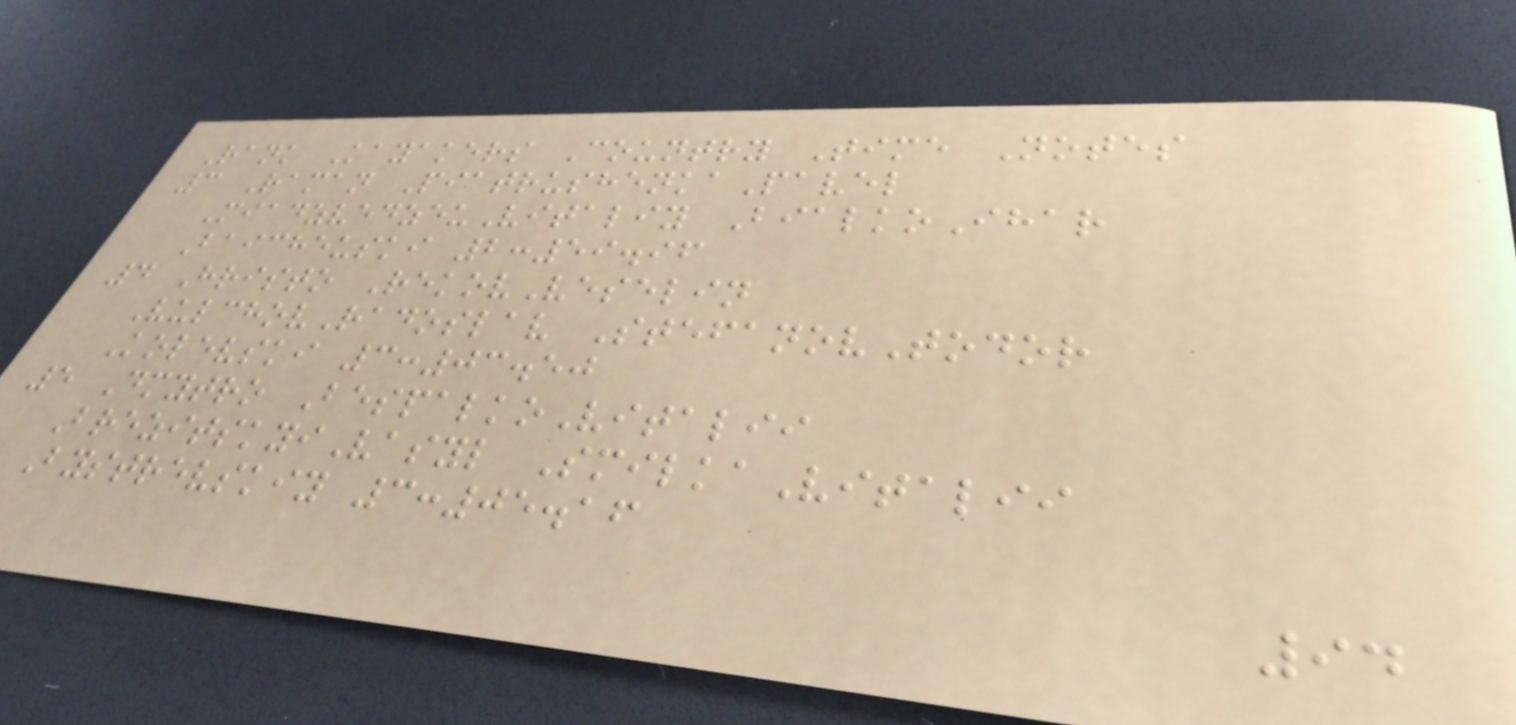Rank Kayakers Country Time Notes
3 Raman PiatrushenkaPavel
MiadzvedzeuVitaliy BialkoIhar
Baicheuski 2:59.96
4 Hristo RekovVeselin
VulchovRadoslav StefanovTodor
Kolevski 3:03.50
5 Dmytro BespalkoVitalii
BrezitskyiVasyl SmilkaVitalii
Bystrevskiy 3:05.16
94
